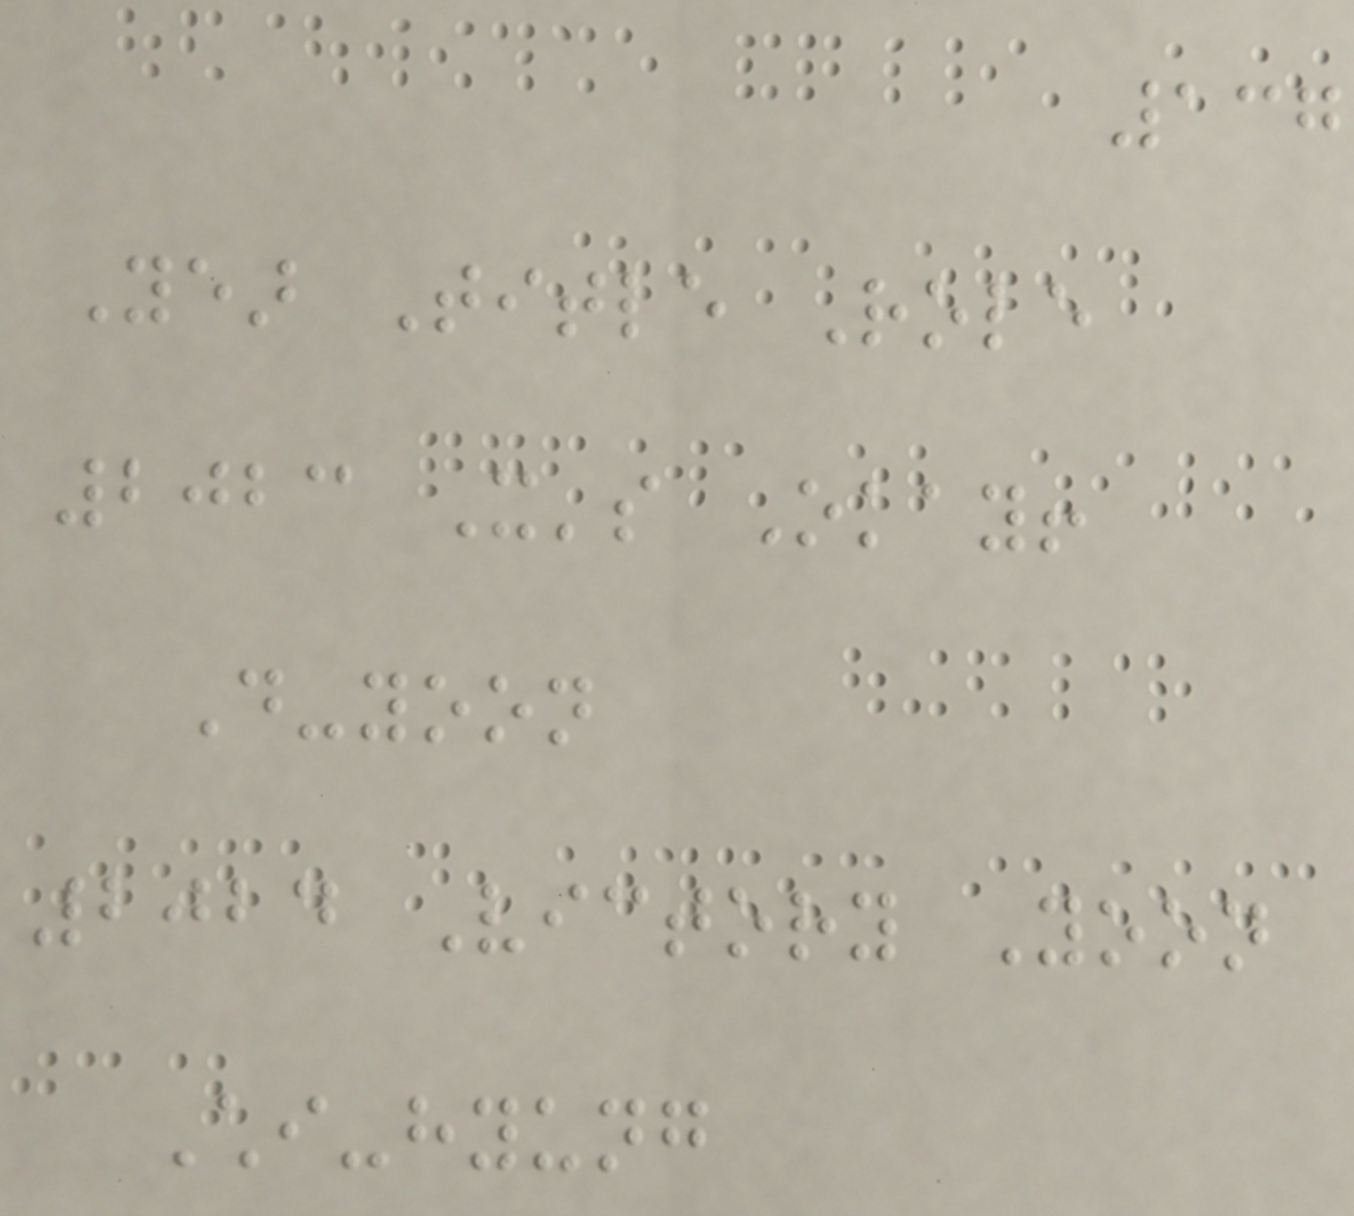137
Year Title Role
2023 It's Okay!
Do-yoon
2024 Victory Yoon
Chi-hyung
